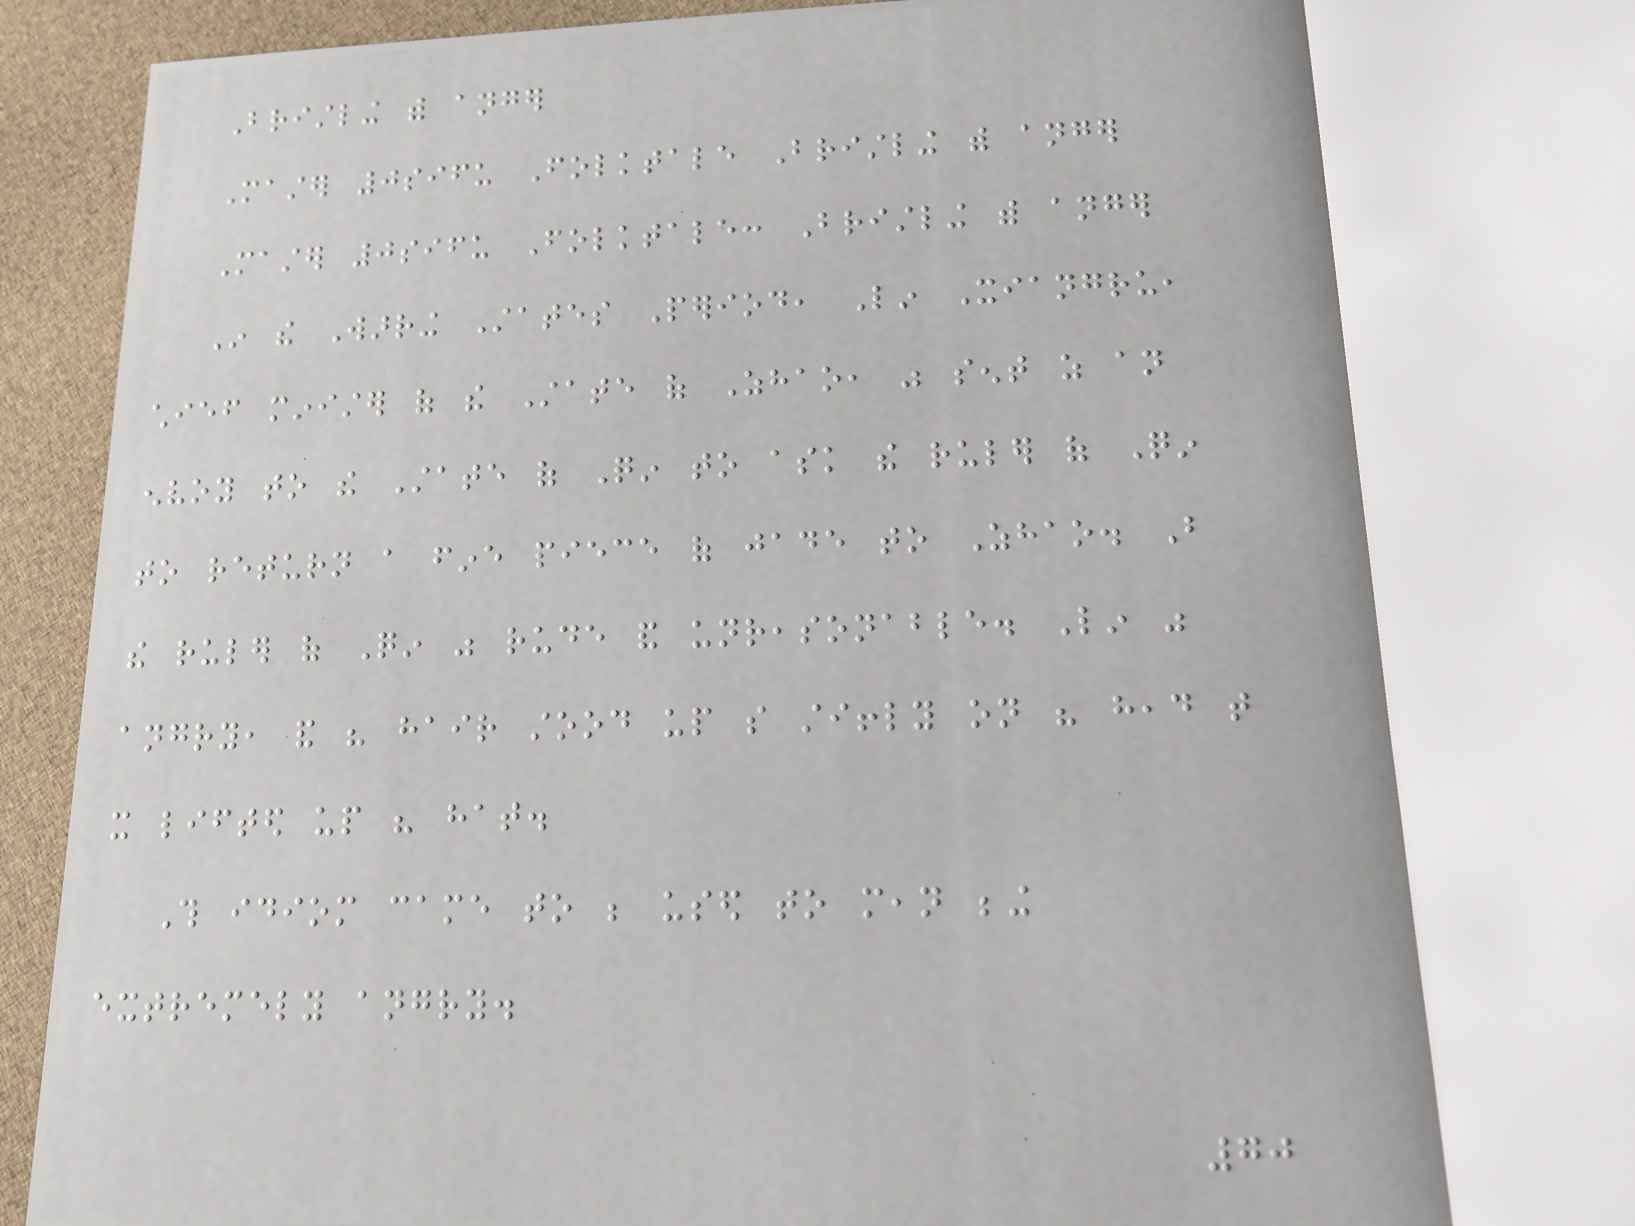Bristling with anger
Master 0sifu Folktale Bristling with anger
Master 0sifu Folktale: Bristling with anger
In the Warring States Period, Lin Xiangru,
chief minister of the State of Zhao, was sent as an
envoy to the State of Qin to ask the ruler of Qin
to return a fine piece of jade to Zhao. But
the ruler of Qin was rude and unreasonable. Lin was
angry, and his hair stood up so stiffly on his head that
it lifted up his hat.
This idiom came to be used to mean being
extremely angry.
70
